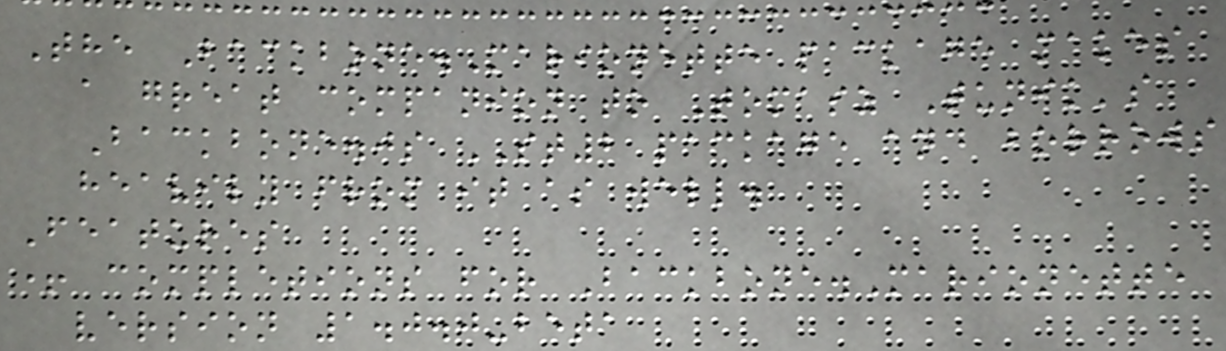The Backbone.Marionette package makes
a great companion to Tomasz Tunik's
Backbone.js ST2 package and borrows
heavily from it as well.
Features
+ completions for Backbone.Marionette
version 1.0.0-beta
